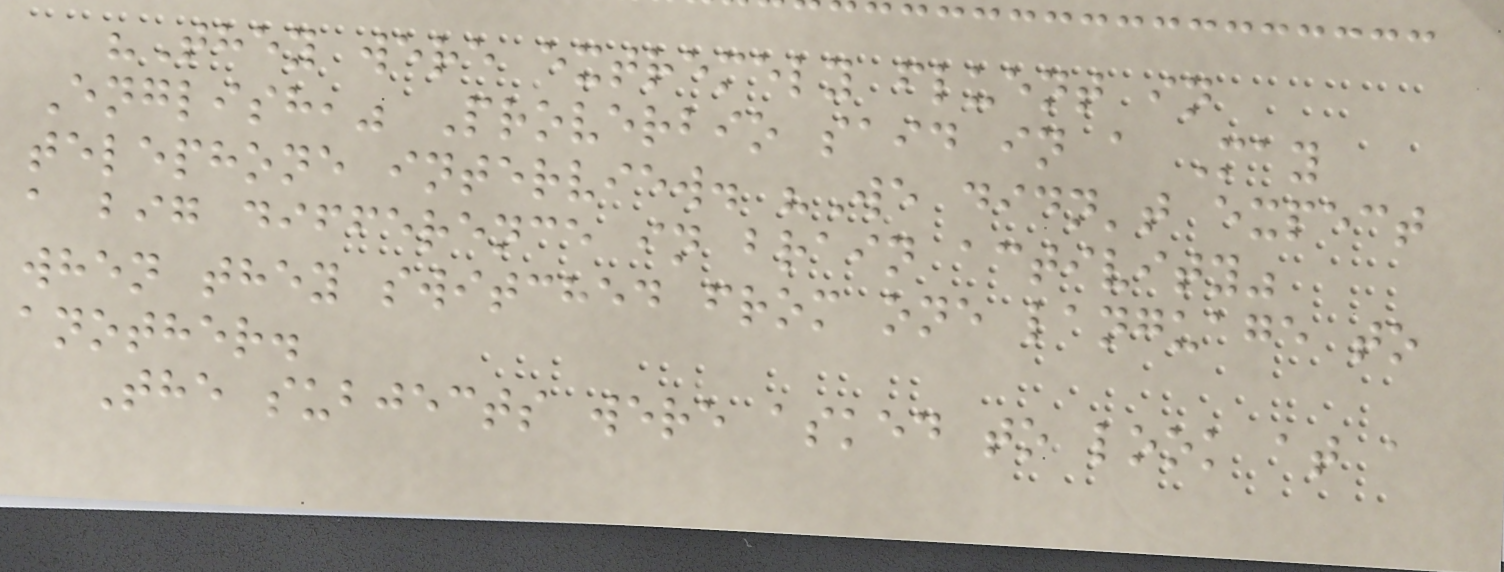"They were extremely fluent in
English," Proverbio said in a May
telephone interview. "We didn't expect
a big difference in brain activity"
when they switched from one language to
another.
The subjects were asked to look at a
